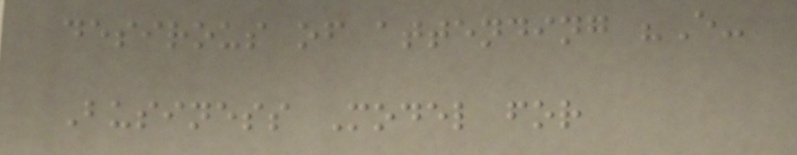desirous of attending "E-
Business Model for
